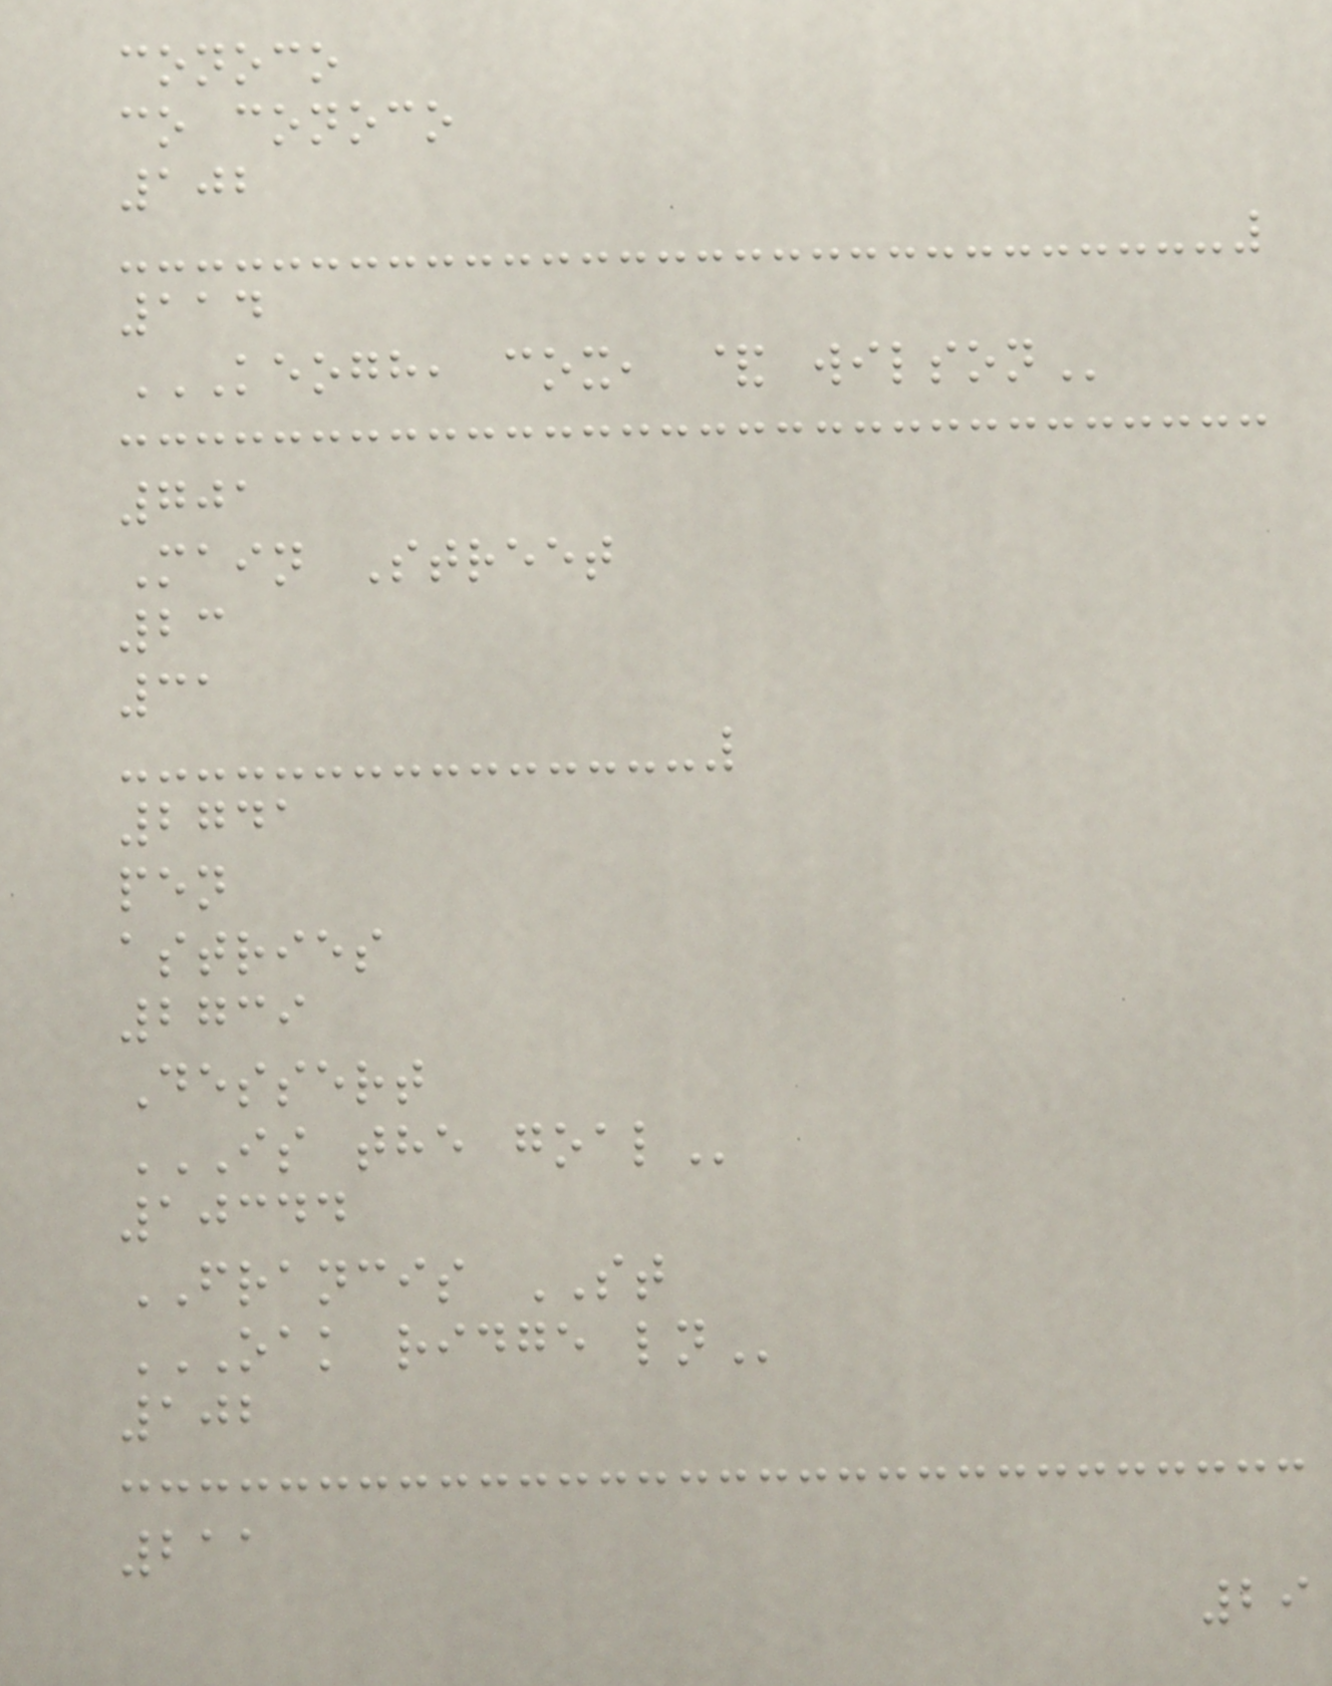conoco
co conoco
102
114
KEOGH, COX, & WILSON
701
Main Street
23
31
2741
pen
astries
2739
Dessert
IS THE GOAL
10344
FRANCIS ST
OAK RIDGE LN
102
211
29
